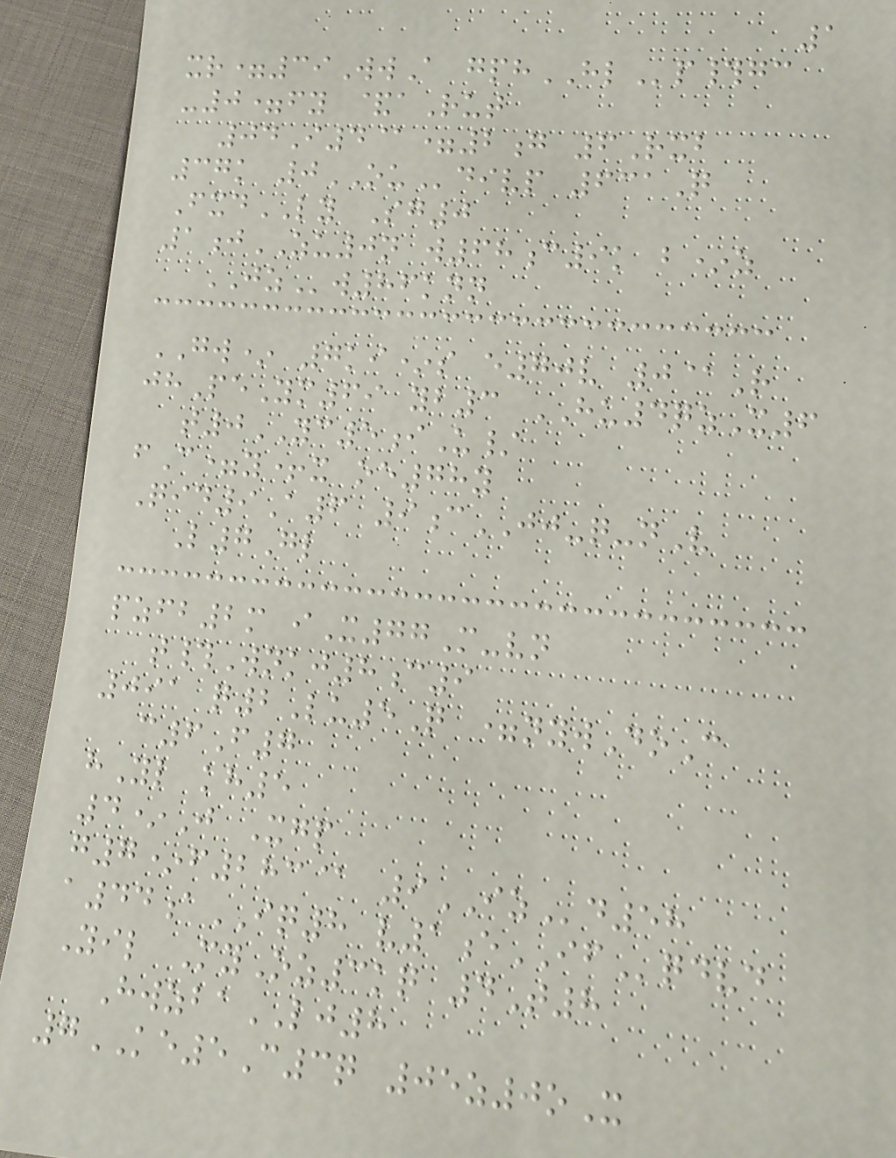1
xr=39WwA gphHLp#gc
-0=fy &aRut
04I4@=2g 6Rxb
37k 0OUdivp 631Q
FxdLY Sg0
1jZU0n w68c9k b*z
JZw86knn
GW* 7ki*s e70v 0@R
jhPeYm69 yb3 HU4qzX6
t0YC5iU/
fC=y+x oe78y
Qid9A6 9cJJ-q-nV
L7Gl
pzfb2m iX77M-vn
t#Wnkj8c9
091 q2Lu5Q =nywDoC
c6F7
hYl kh5
4*J Xgp
g7*f283@ 9IZd58
a44aIQ8 v1eIFqdvd
Yil MyOz3kq 4T8
HwzbaLJ8
7KE5C3q 05z0oX
